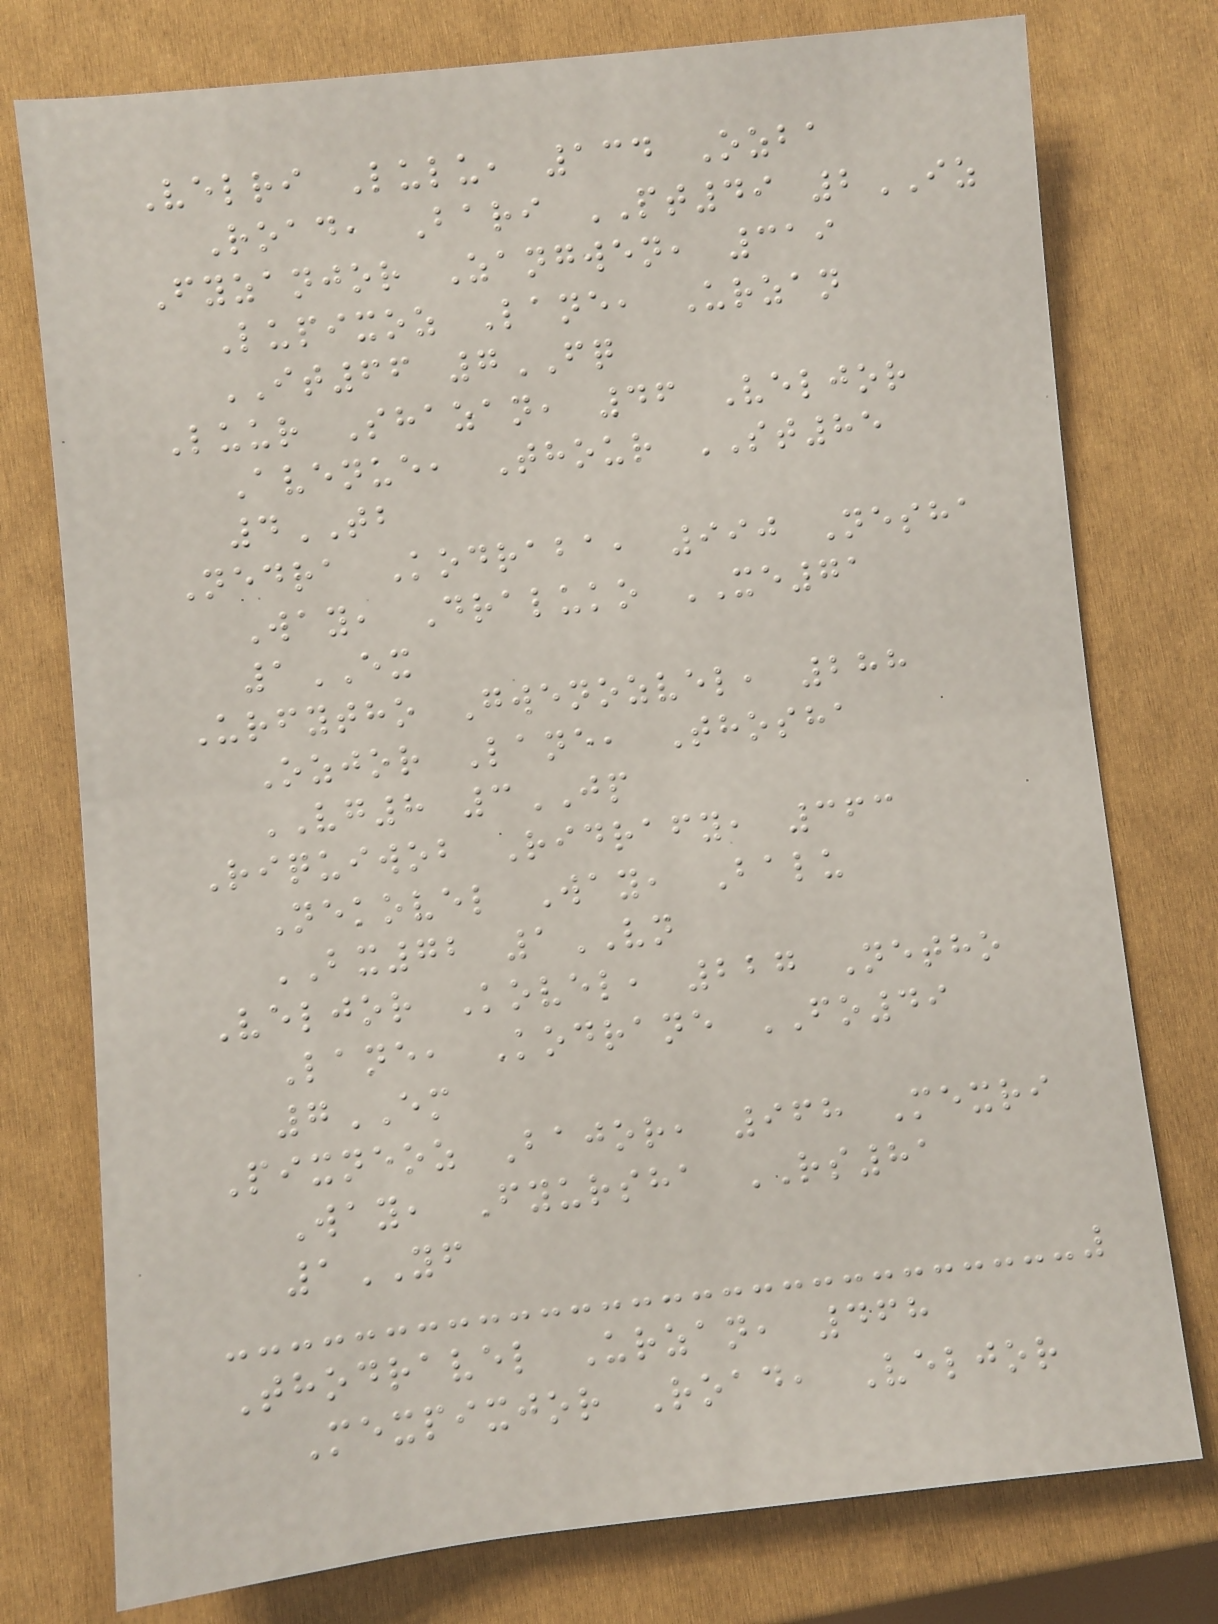Velri Lulu, 134 Ozba
Road, Bari PT49 2IZ
Fyzanjor Zangwen, 319
Lupixoz Lane, Urzan
IT66 7FQ
Luur Shazan, 46 Veljor
Avenue, Thour ST85
4TB
Nedra Kodraba, 990 Nesha
Way, Draluko XE71
1EX
Urfytho Gwenozvel, 288
Ozjor Lane, Thosha
VG8 3JP
Riquiwob Ridrafy, 363
Nekovel Way, Balu
BX72 1VN
Veljor Kovel, 227 Netho
Lane, Kodrane FO49
7EM
Pixneoz Bajor, 968 Mexri
Way, Fyursha RS81
1YF
Thodravel Urzan, 468
Mexpixjor Road, Veljor
